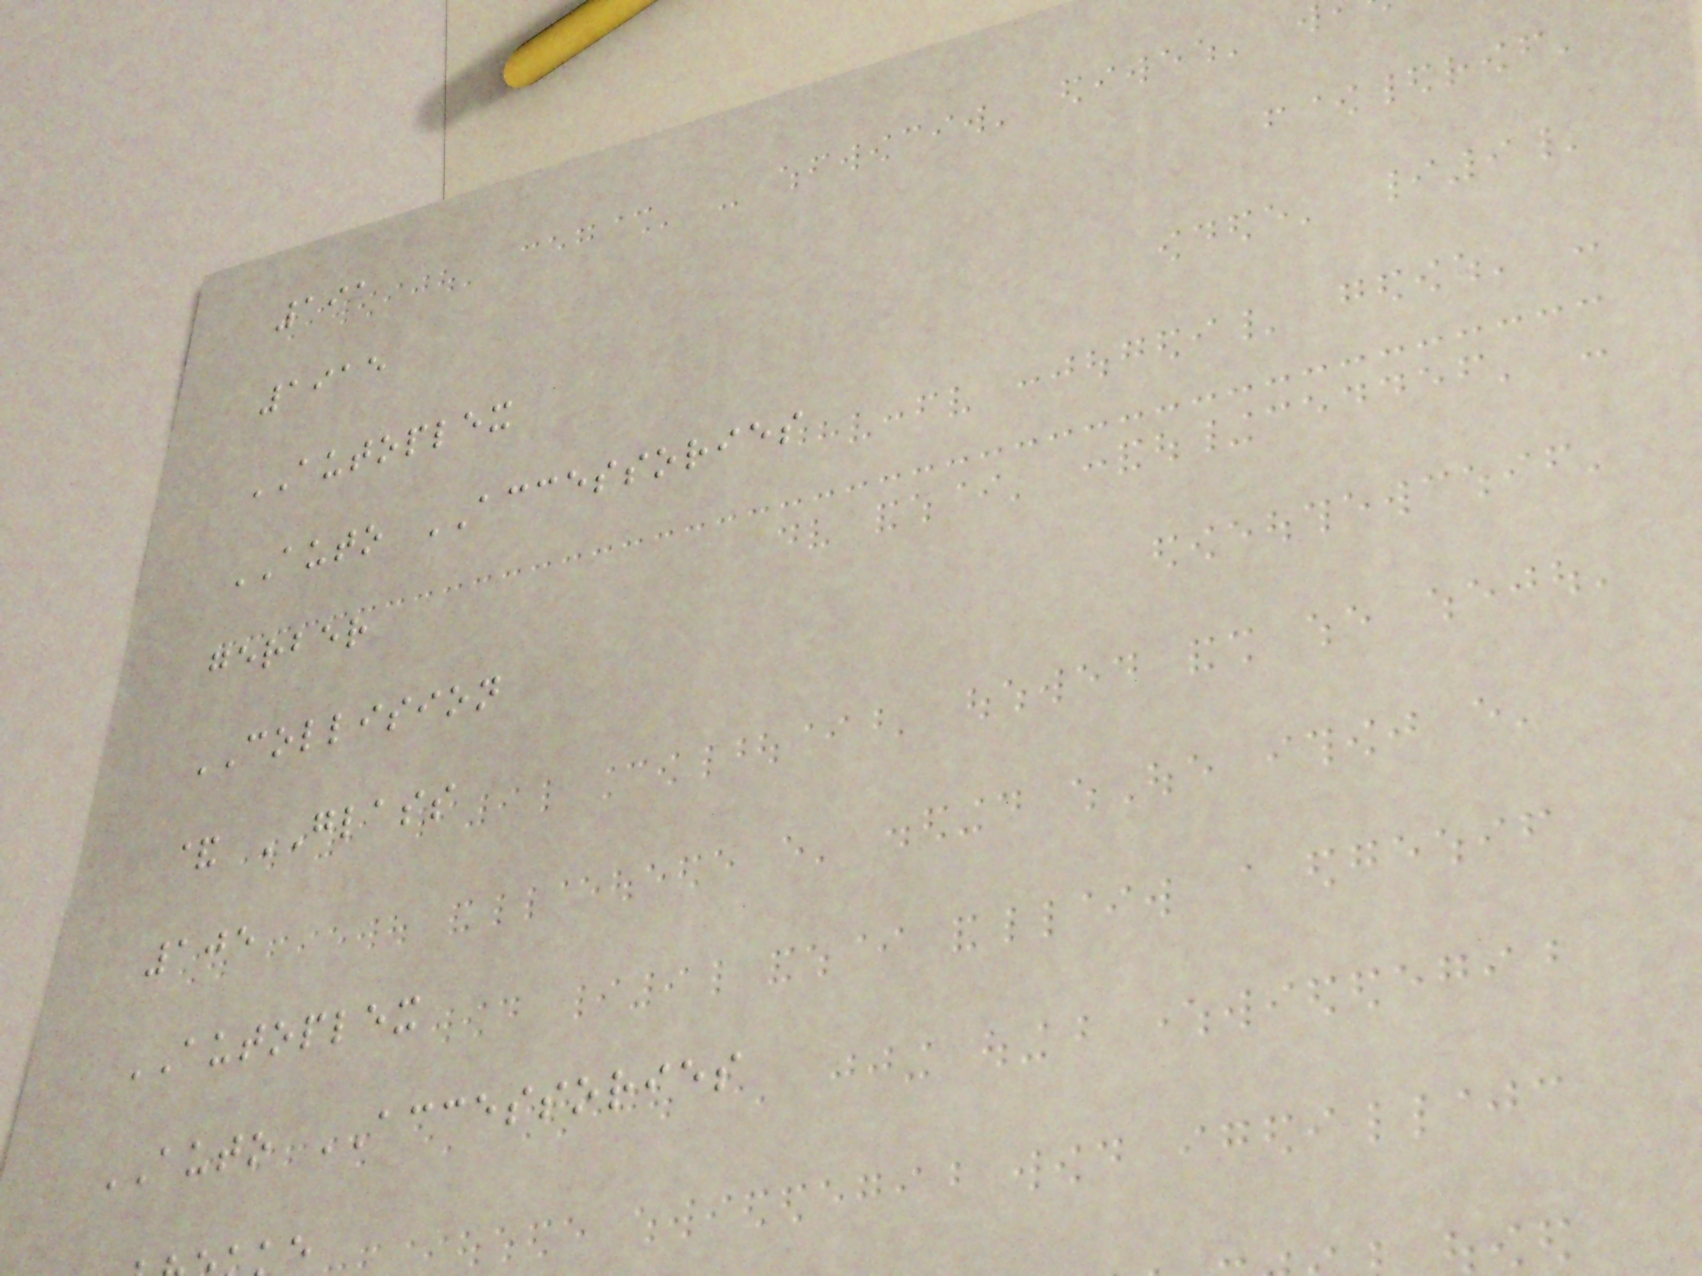191
1915
AUTOPLEX
AUTO ACCESSORIES
gerber
COLLISION
& GLASS
105
AUTOPLEX
AUTO ACCESSORIES
